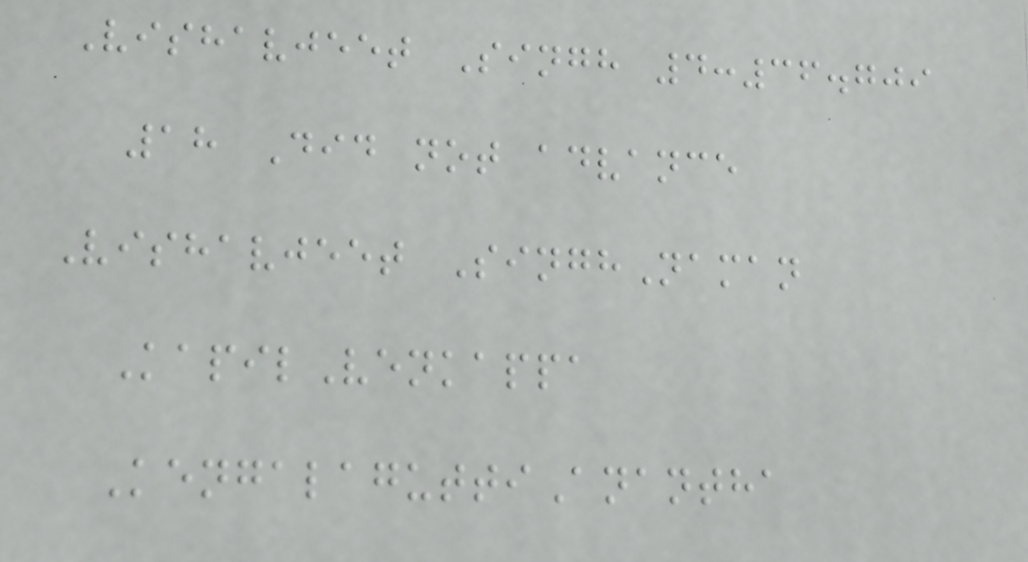Vishavjeet Singh 4:36.709
18 Did not advance
Vishavjeet SinghNaman
KapilVenkappa
KengalaguttiAnantha
